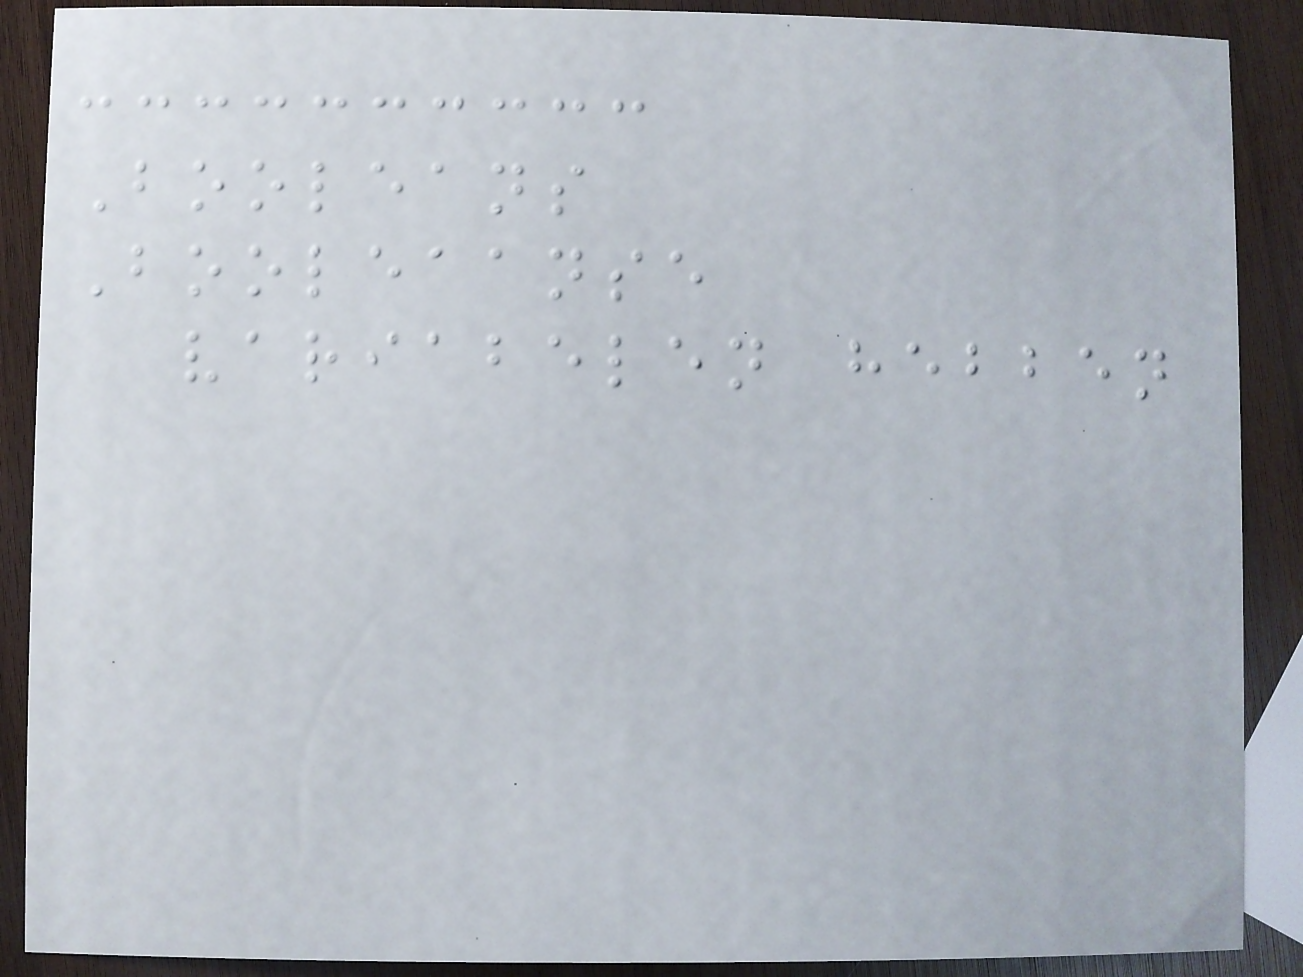Booleans
Booleaanse
variabelen hebben
